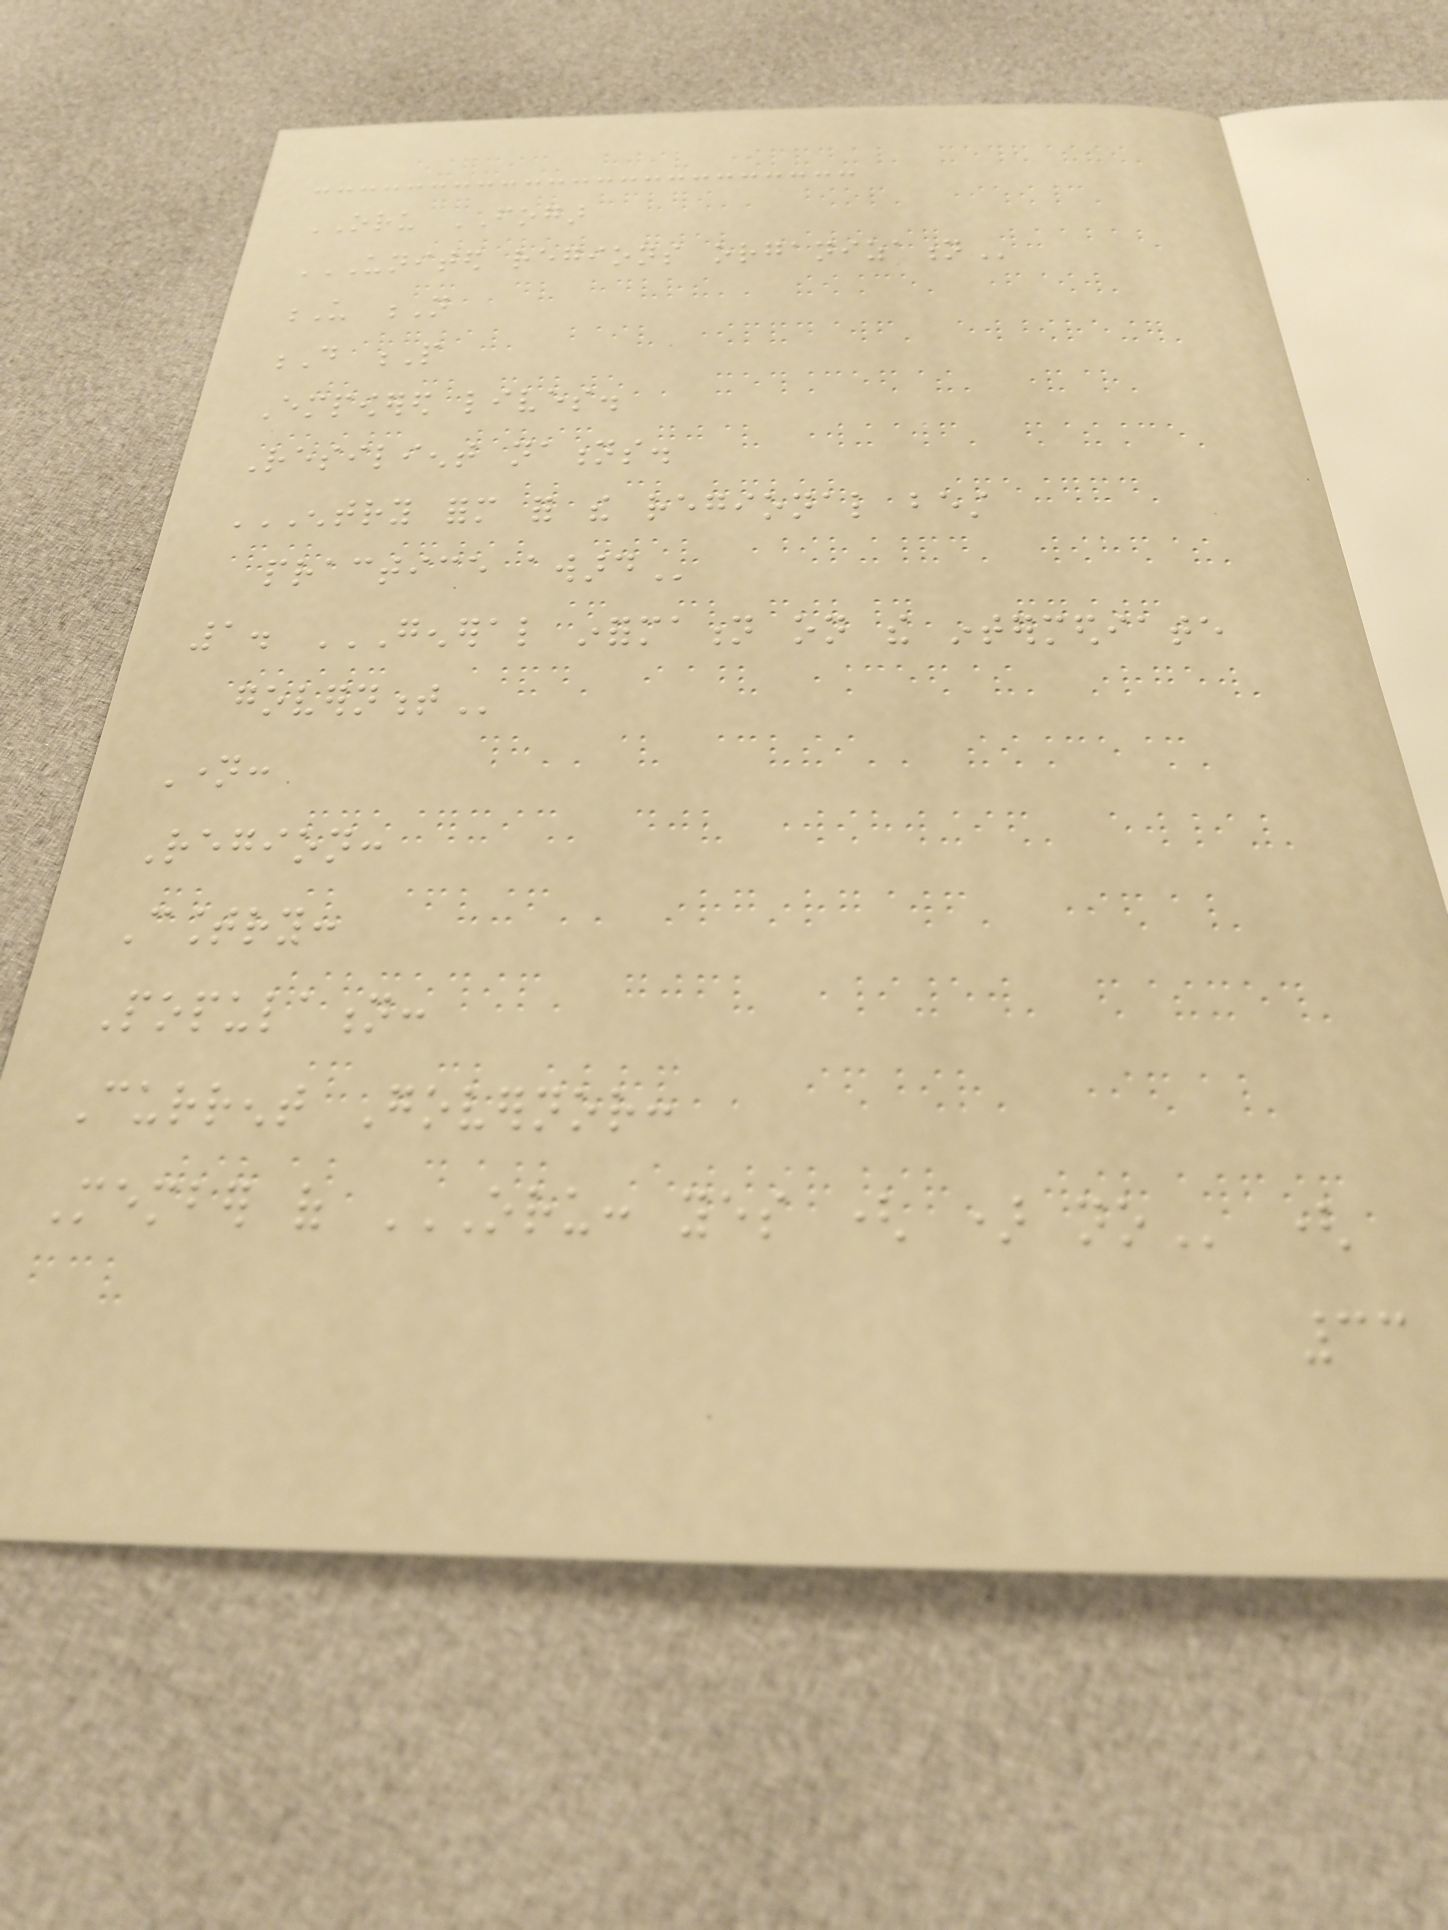ORU FOGAR
UNITED REGIONS ORGANIZATION
U N
D P
Empowered lives.
Resilient nations.
ENTRY FORM FOR THE REGIONAL BEST
PRACTICE AWARD
1. GENERAL INFORMATION ON THE INTERMEDIATE
GOVERNMENT
Name:
Region:
Country:
Population:
Current Governor:
Member of ORU: YES ( ) NO (
33
